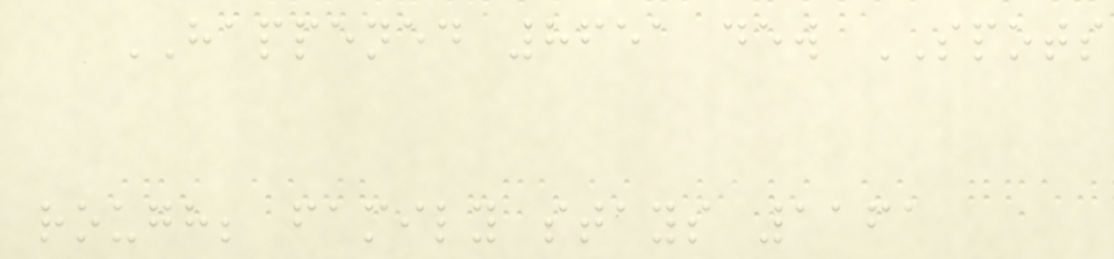HAPPENED 8651 dew SPOTS
rough; family stays 1161
